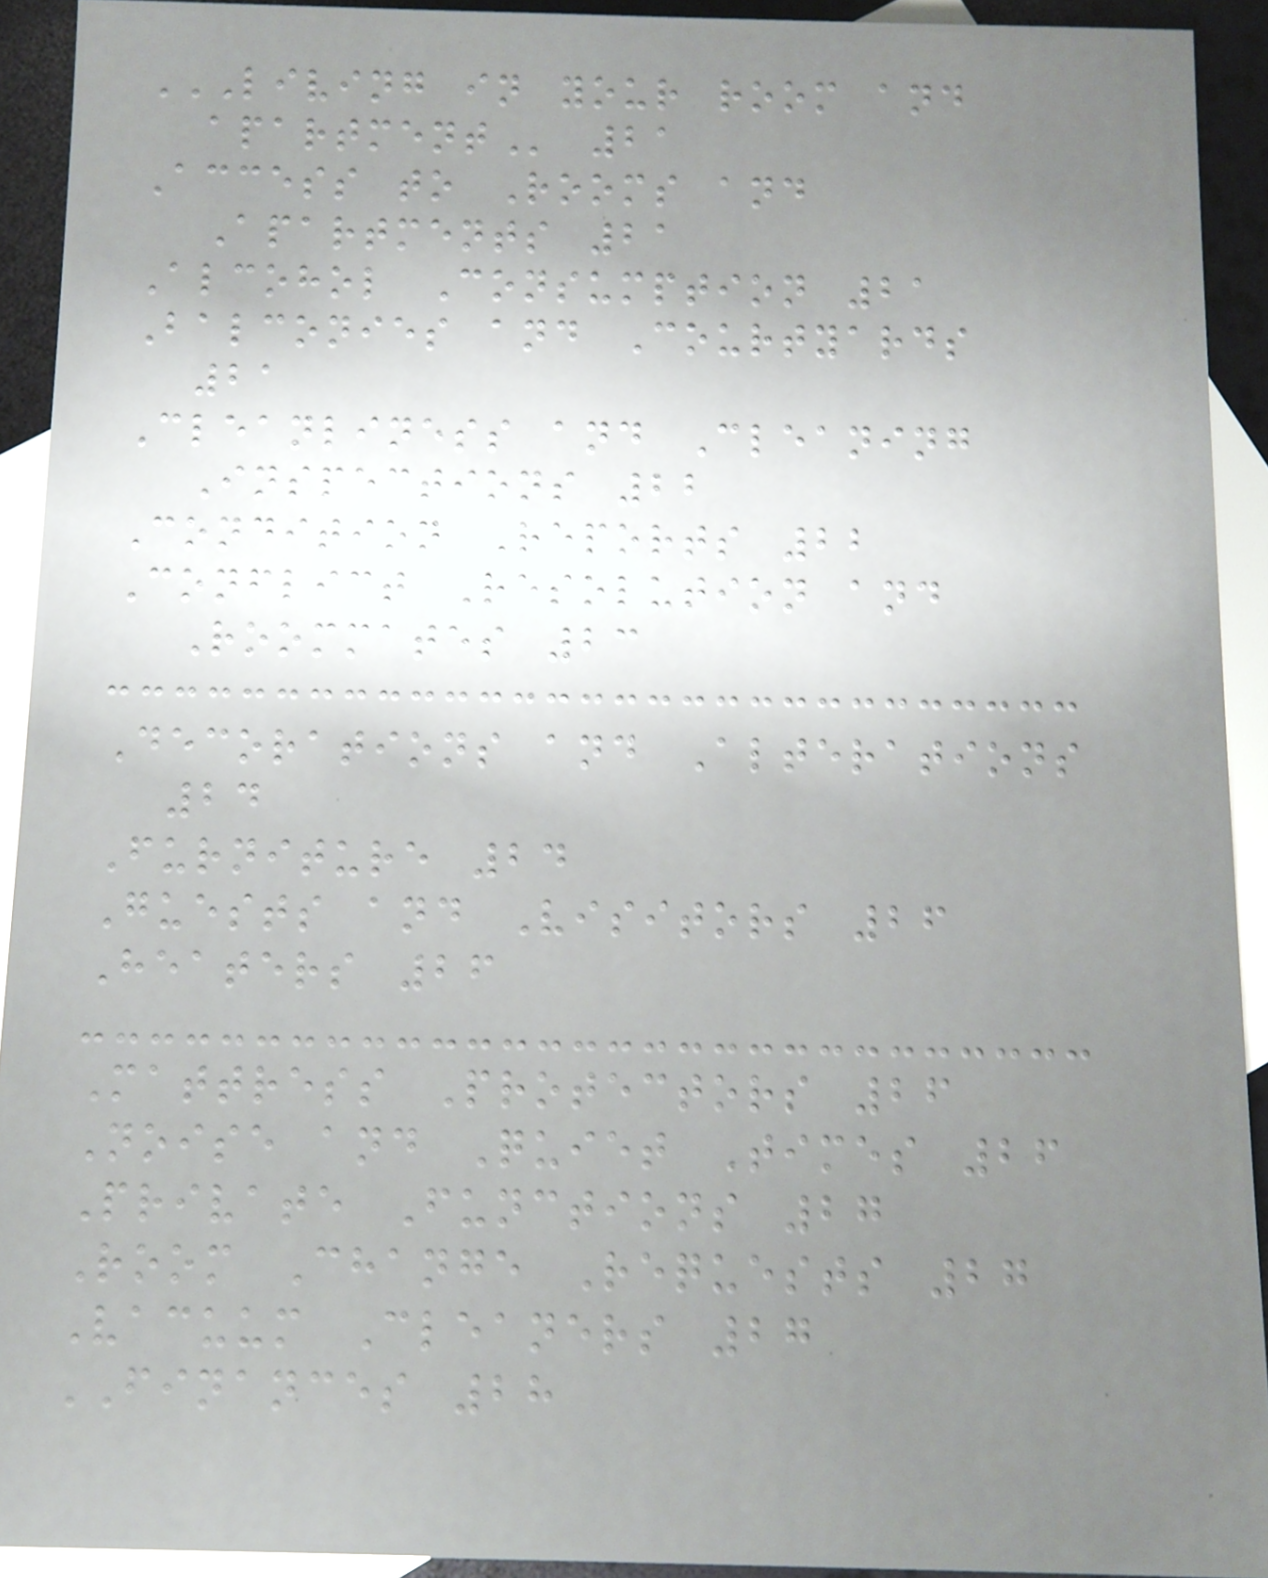LIVING IN YOUR ROOM AND
APARTMENT 21
Access to Rooms and
Apartments 21
Alcohol Consumption 21
Balconies and Courtyards
21
Cleanliness and Cleaning
Inspections 22
Condition Reports 22
Conflict Resolution and
Roommates 23
Decorations and Alterations
24
Furniture 24
Guests and Visitors 26
Heaters 26
Mattress Protectors 26
Noise and Quiet Times 26
Private Functions 27
Room Change Requests 27
Vacuum Cleaners 27
FINANCES 28
